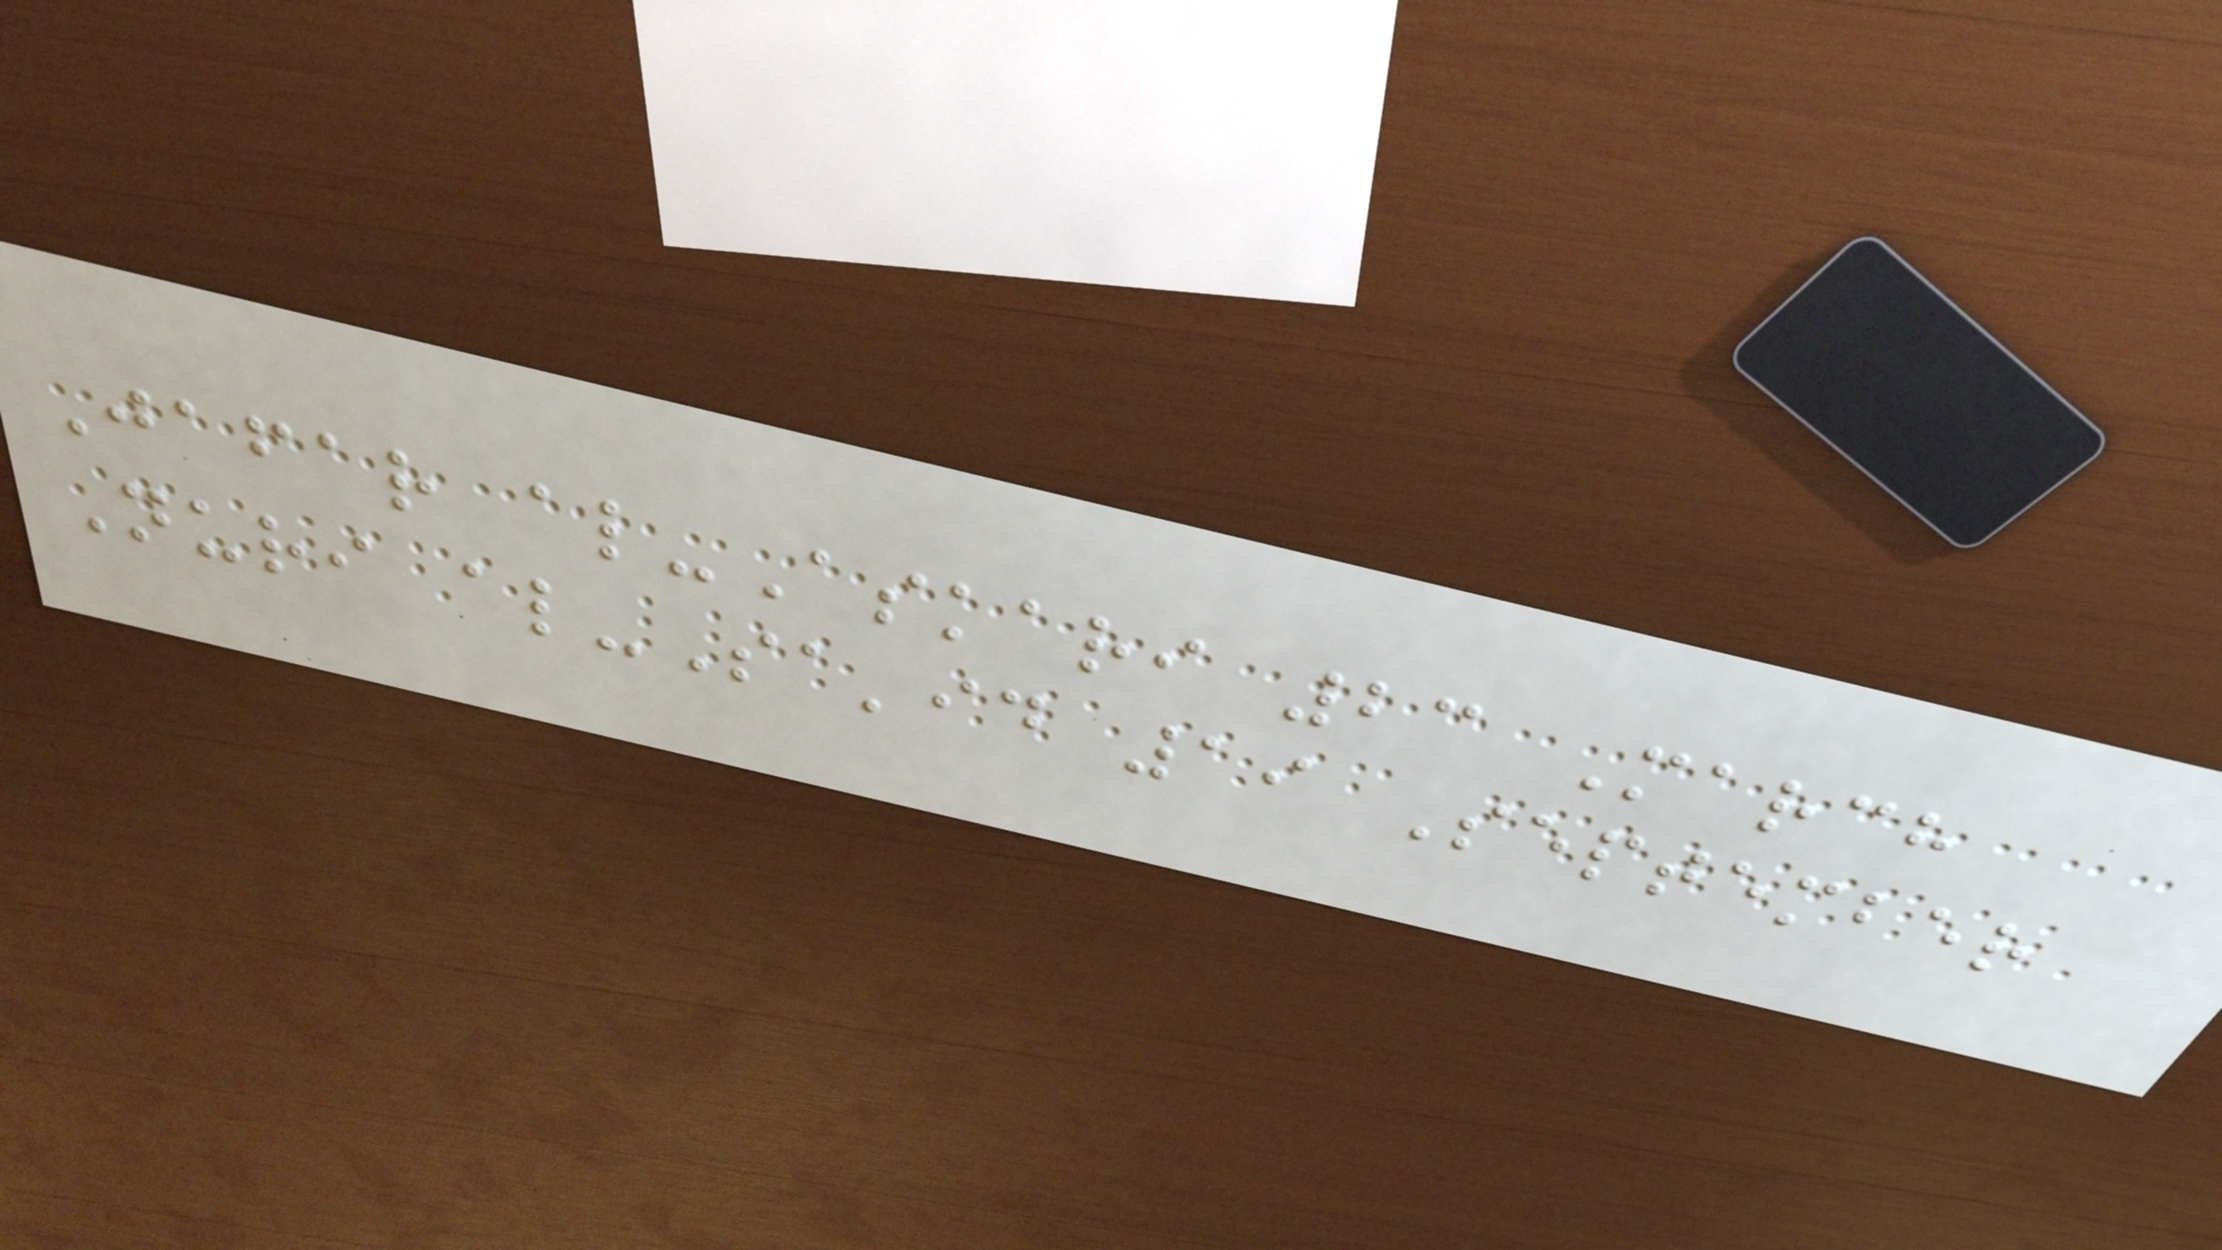Jafar al-Askari 23 March
Nuri al-Sa'id 19 September
